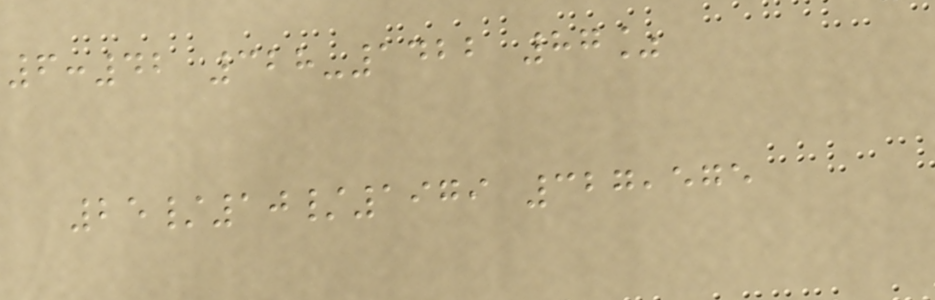6:42 328-1422 87%
25/10/1979 327,575
